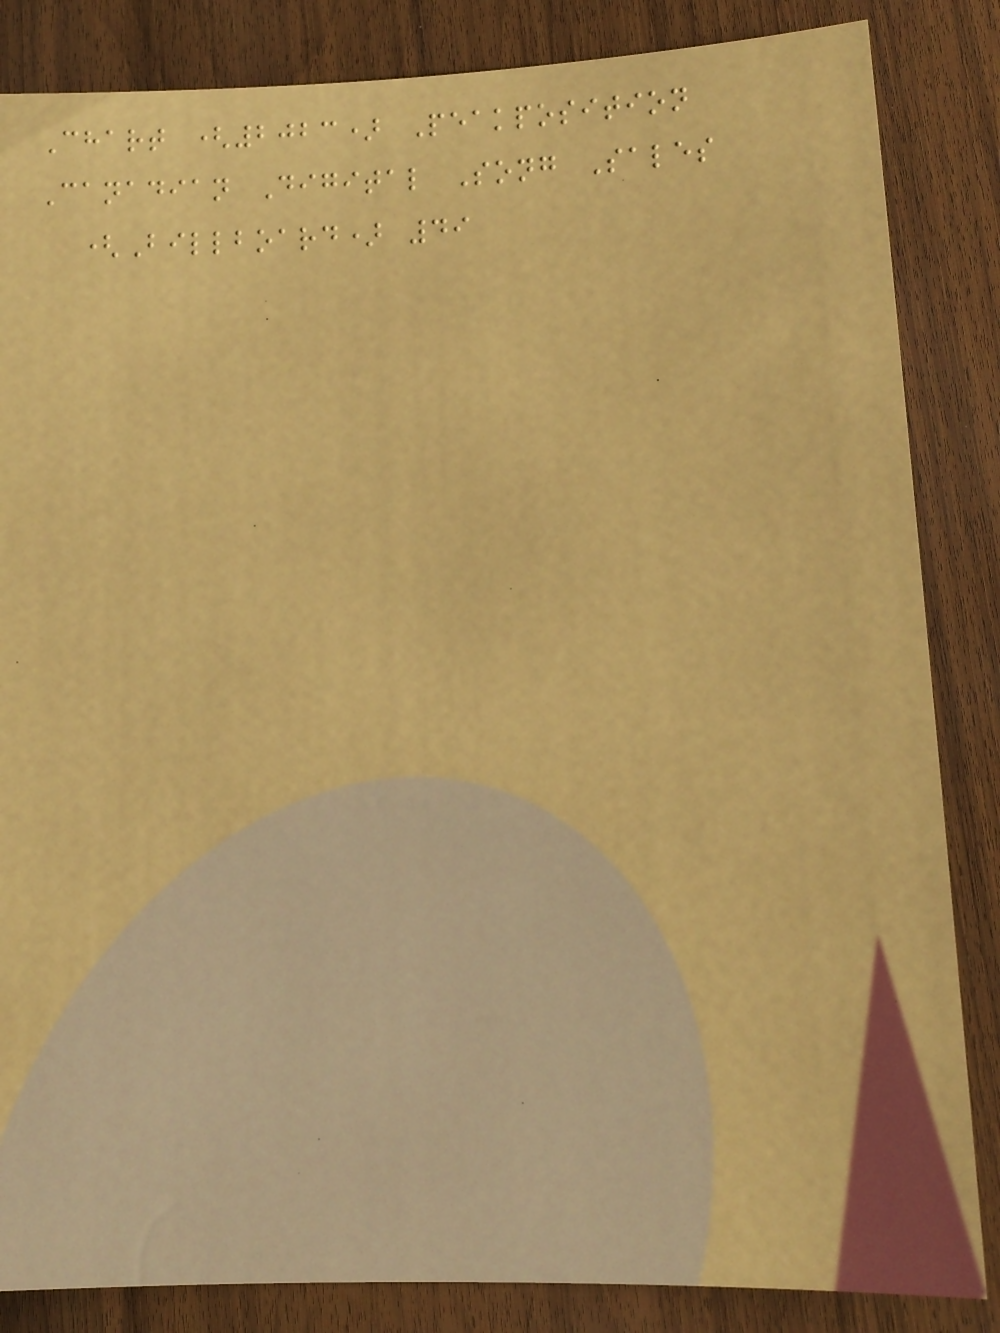Chart (2023) Peakposition
Canadian Digital Song Sales
(Billboard) 49
